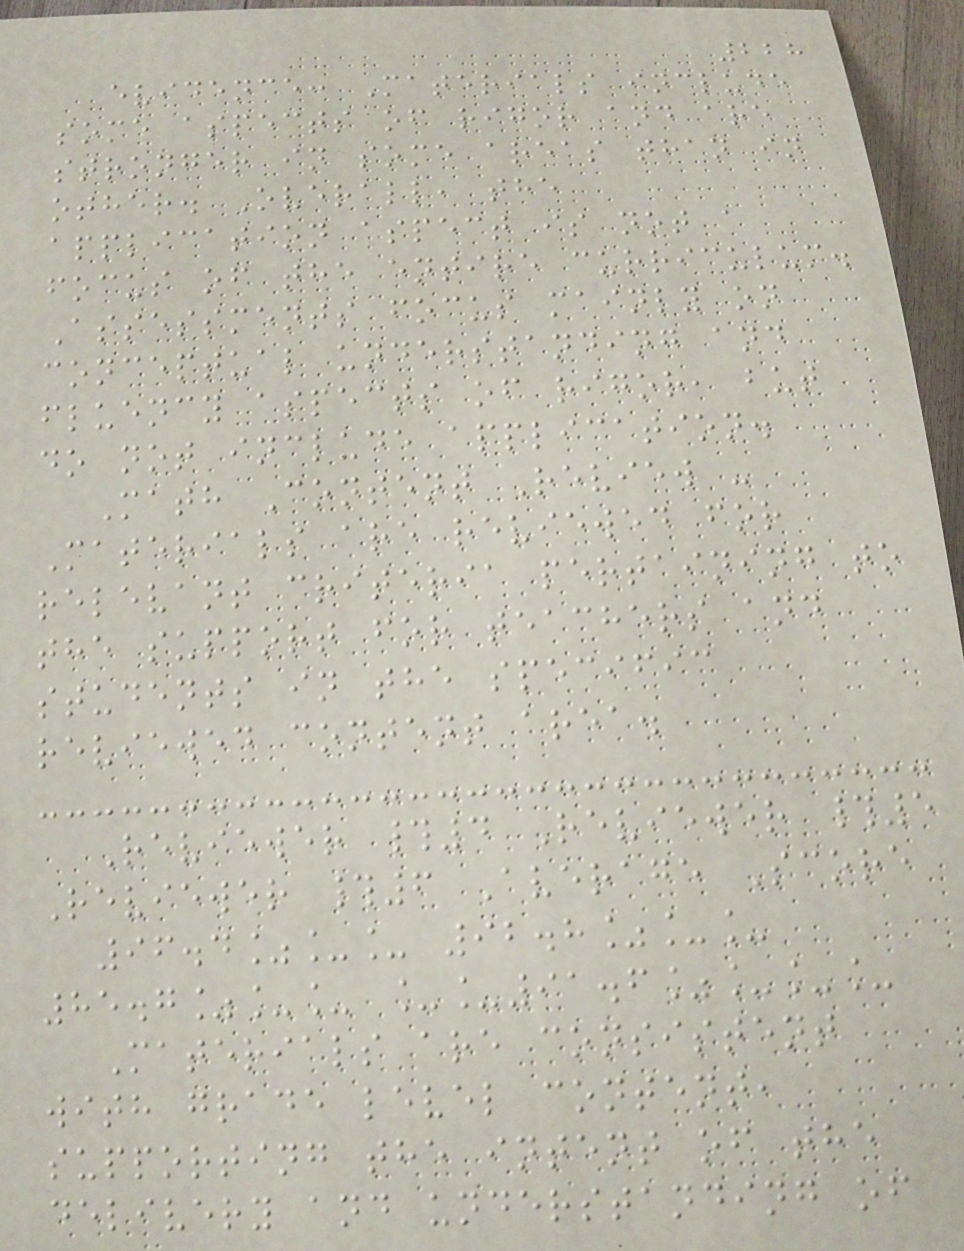228
evidence: Materials include
some aspects of rigor and are
stronger in some areas than in
other. Overall, the
application aspect is not a
focus of the entire curriculum.
Assessments focus mainly on
conceptual understanding and
fluency aspects of rigor, but
do not include application.
Math Content Review -
Materials are reviewed for
relevant criteria pertaining to
the support for teachers and
students in the specific
reviewed content area.
Reviewer #4 Reviewer #5
Reviewer #6 Average Score
96.4%__ 92.8%__
85.7%__ __91.6%___
Materials are consistent
with grade level content,
supporting the intent of the
delivery and understanding of
